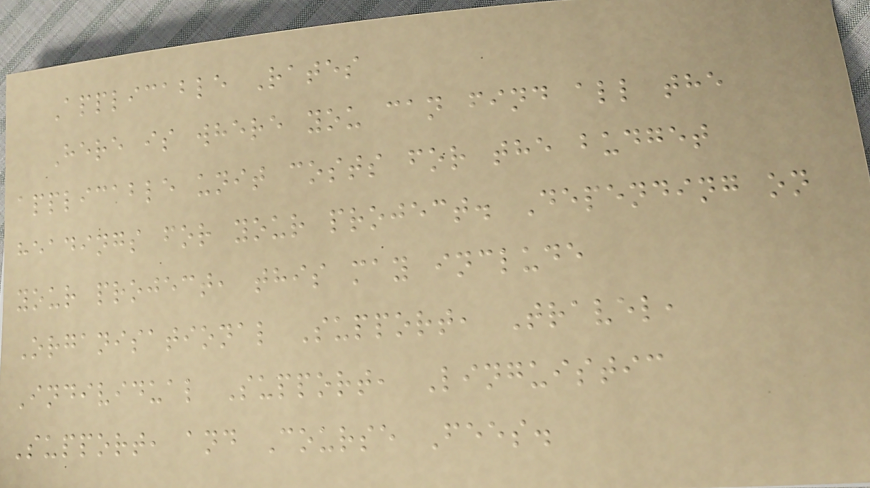Applicable Rates
Here is where you can find all the
applicable unit costs for the budget
headings for your project. Depending on
your project, this may include
Organisational Support, Travel,
Individual Support, Linguistic
Support, and Course Fees.
